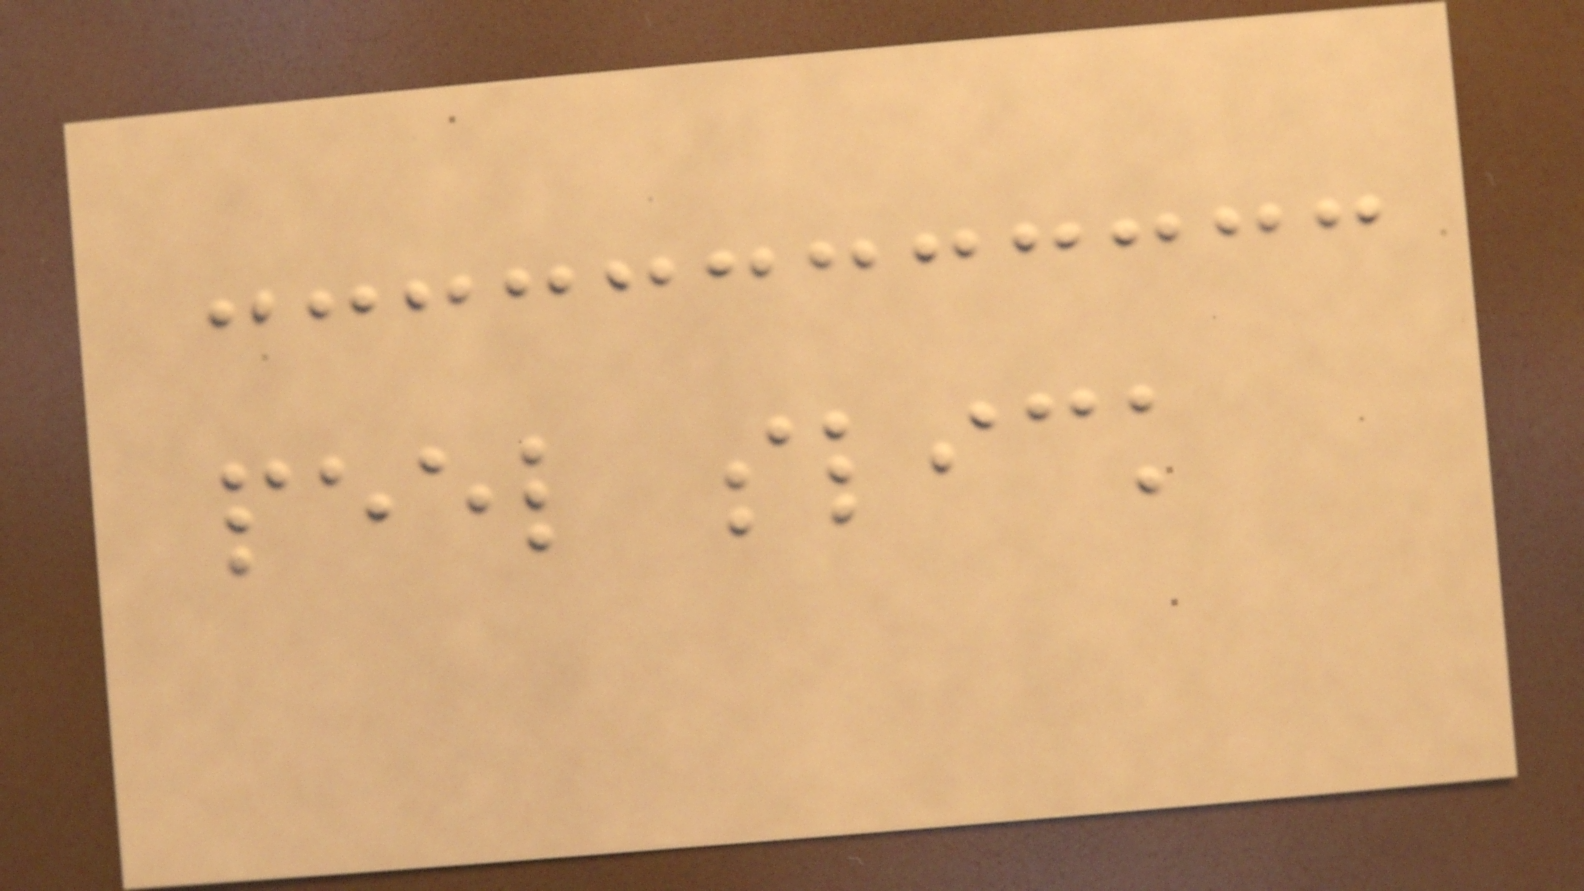peel slick
